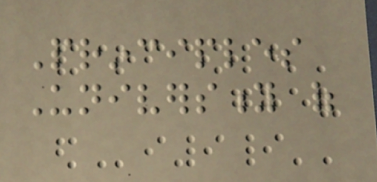Principles
University of
